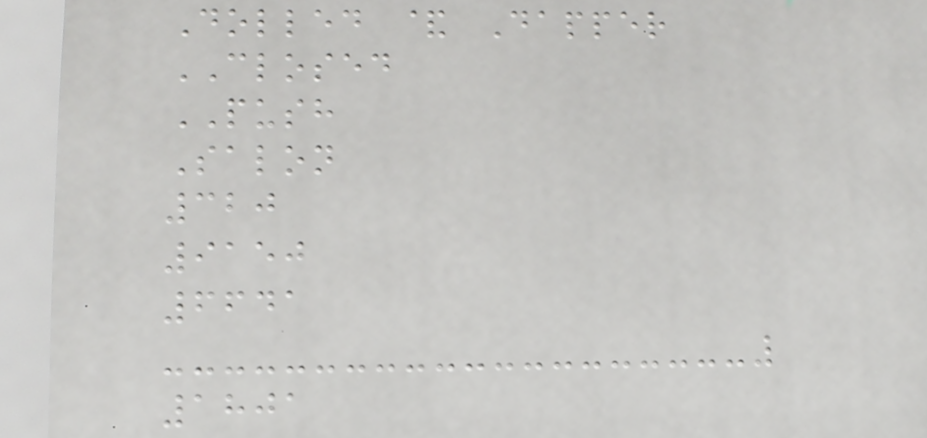Dolled & Dapper
CLOSED
PUSH
Salon
320
9150
6641
1801
